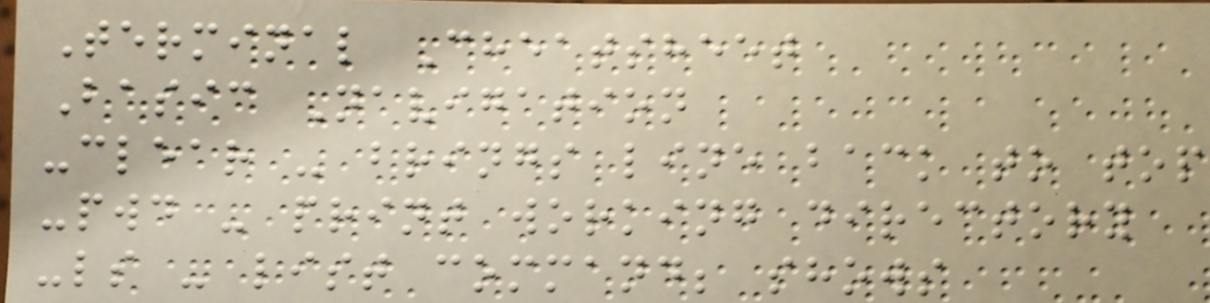Terminal Cheatsheet
Basic Navigation
-clear - brings line back to top
-pwd - print working directory
-ls - list command; shows
